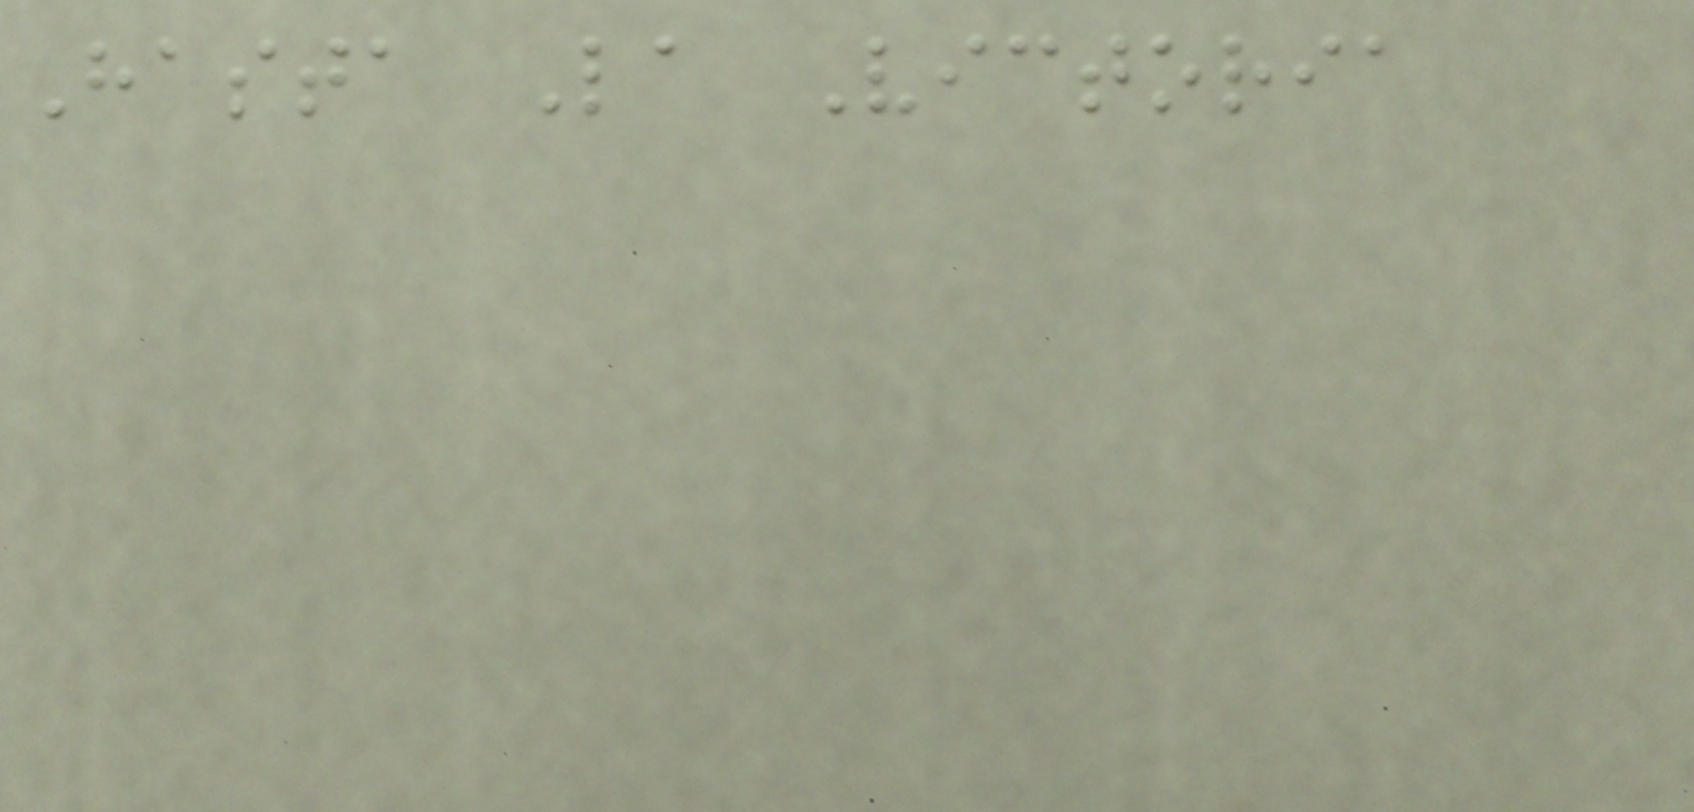Hasta La Victoria
